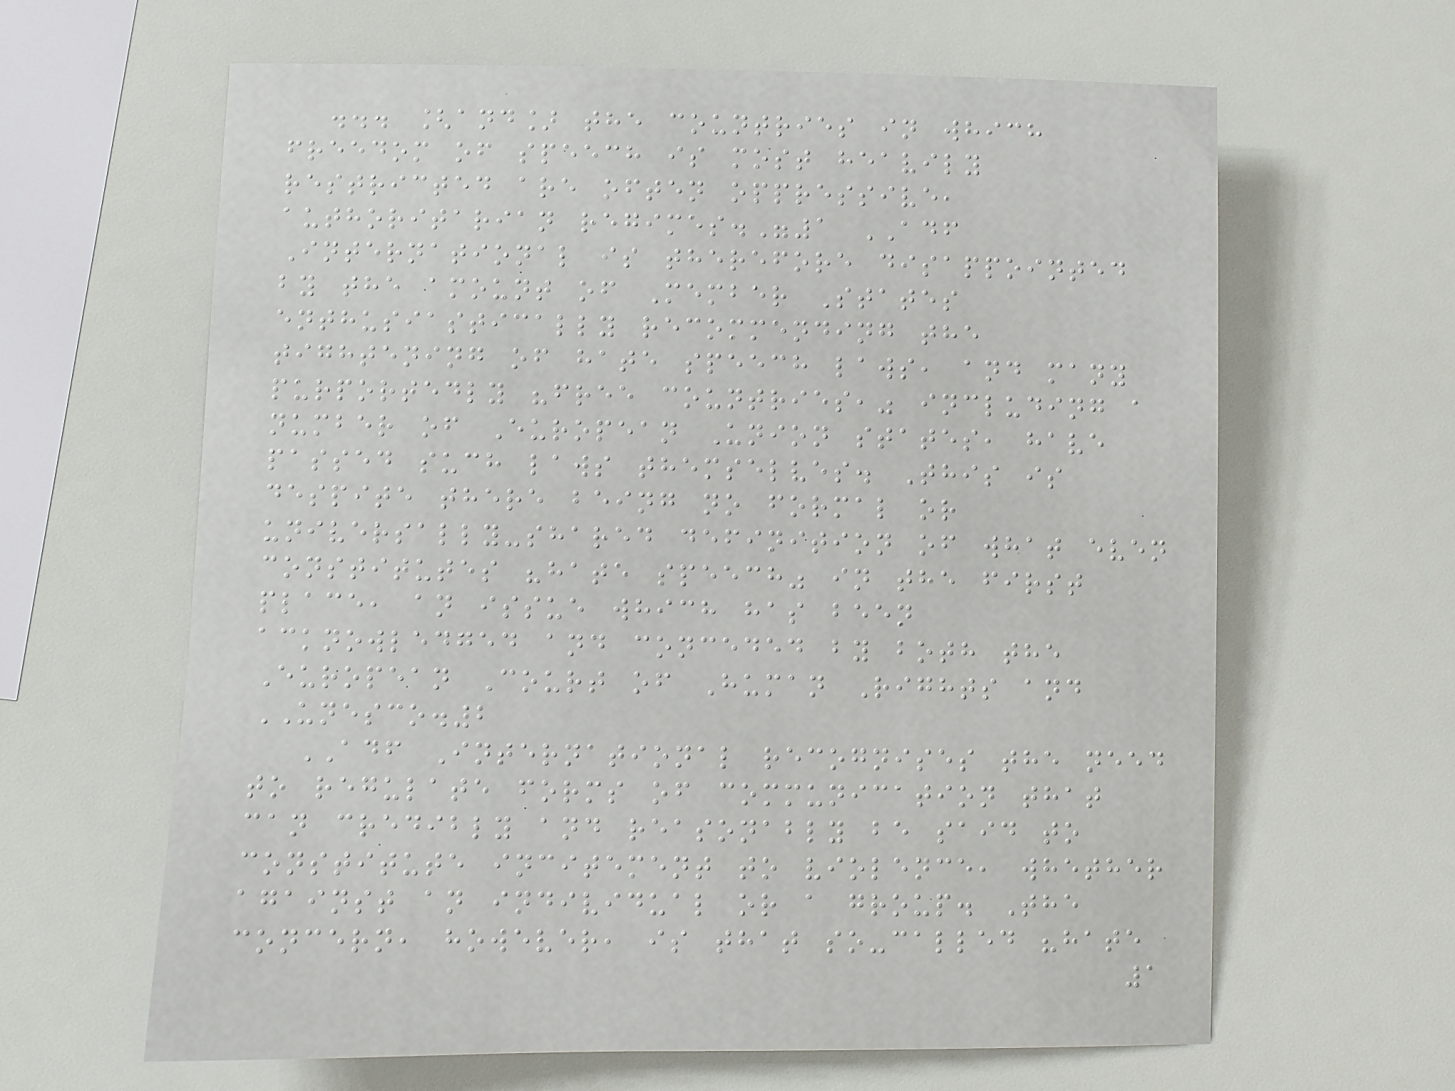... [and] the countries in which
freedom of speech is most heavily
restricted are often oppressive,
authoritarian regimes."1 ADF
International is therefore disappointed
by the amount of Member States
enthusiastically recommending the
tightening of hate speech laws, and many
purportedly "free countries," including a
number of European Union states, have
passed such laws themselves. This is
despite there being no formal or
universally-shared definition of what even
constitutes "hate speech" in the first
place, an issue which has been
acknowledged and conceded by both the
European Court of Human Rights and
UNESCO.2
ADF International recognises the need
to regulate forms of communication that
can credibly and reasonably be said to
constitute incitement to violence, whether
against an individual or a group. The
concern, however, is that so-called "hate
1
